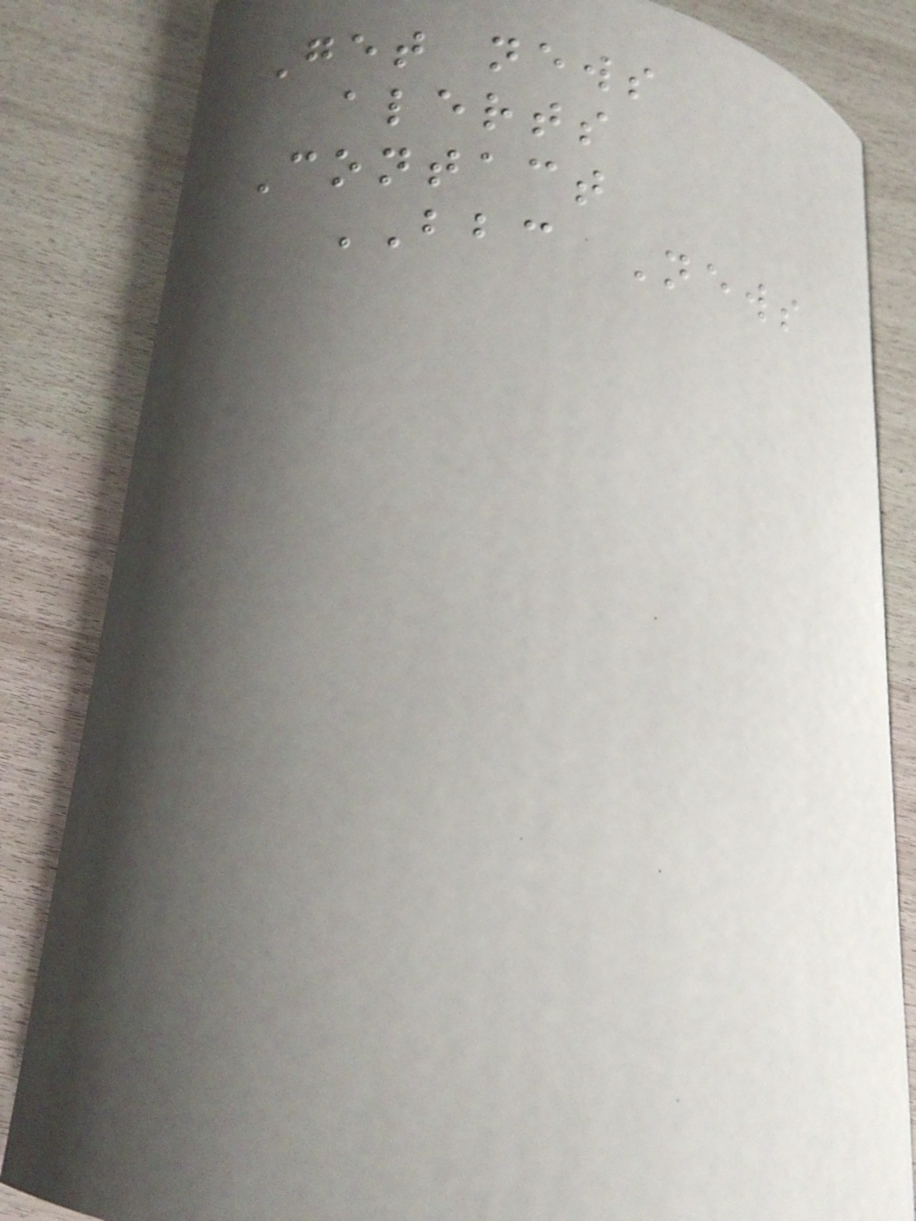Get news
alerts
Contact
BBC News
